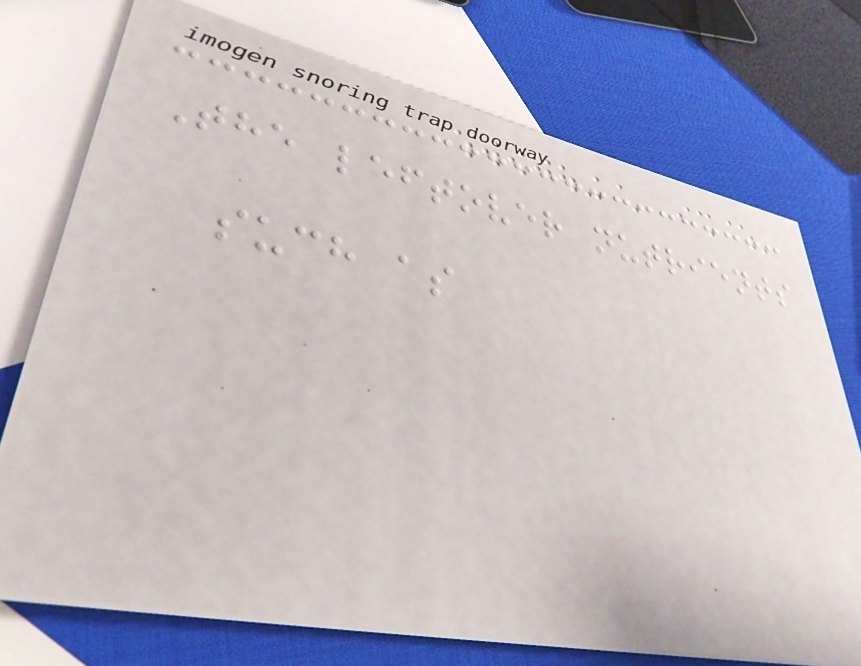The leftover nutrients
such as
